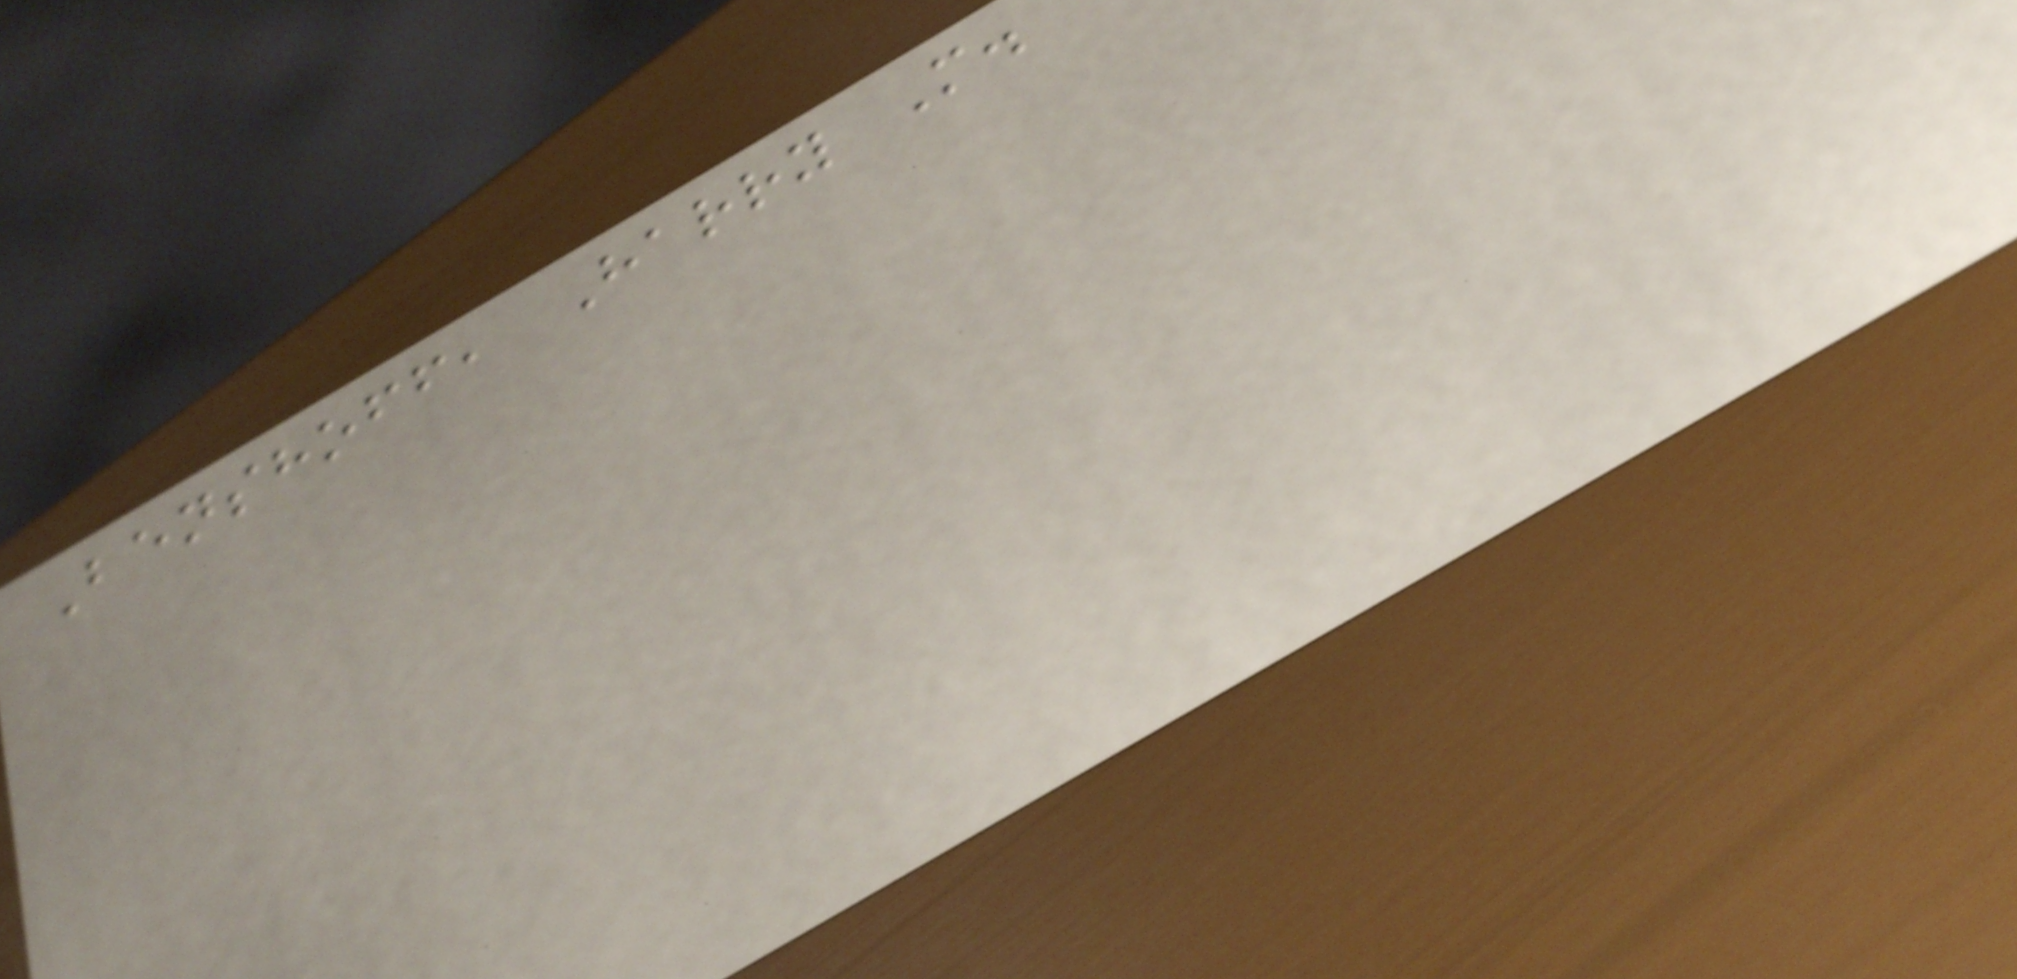Benshoff, Harry M.
